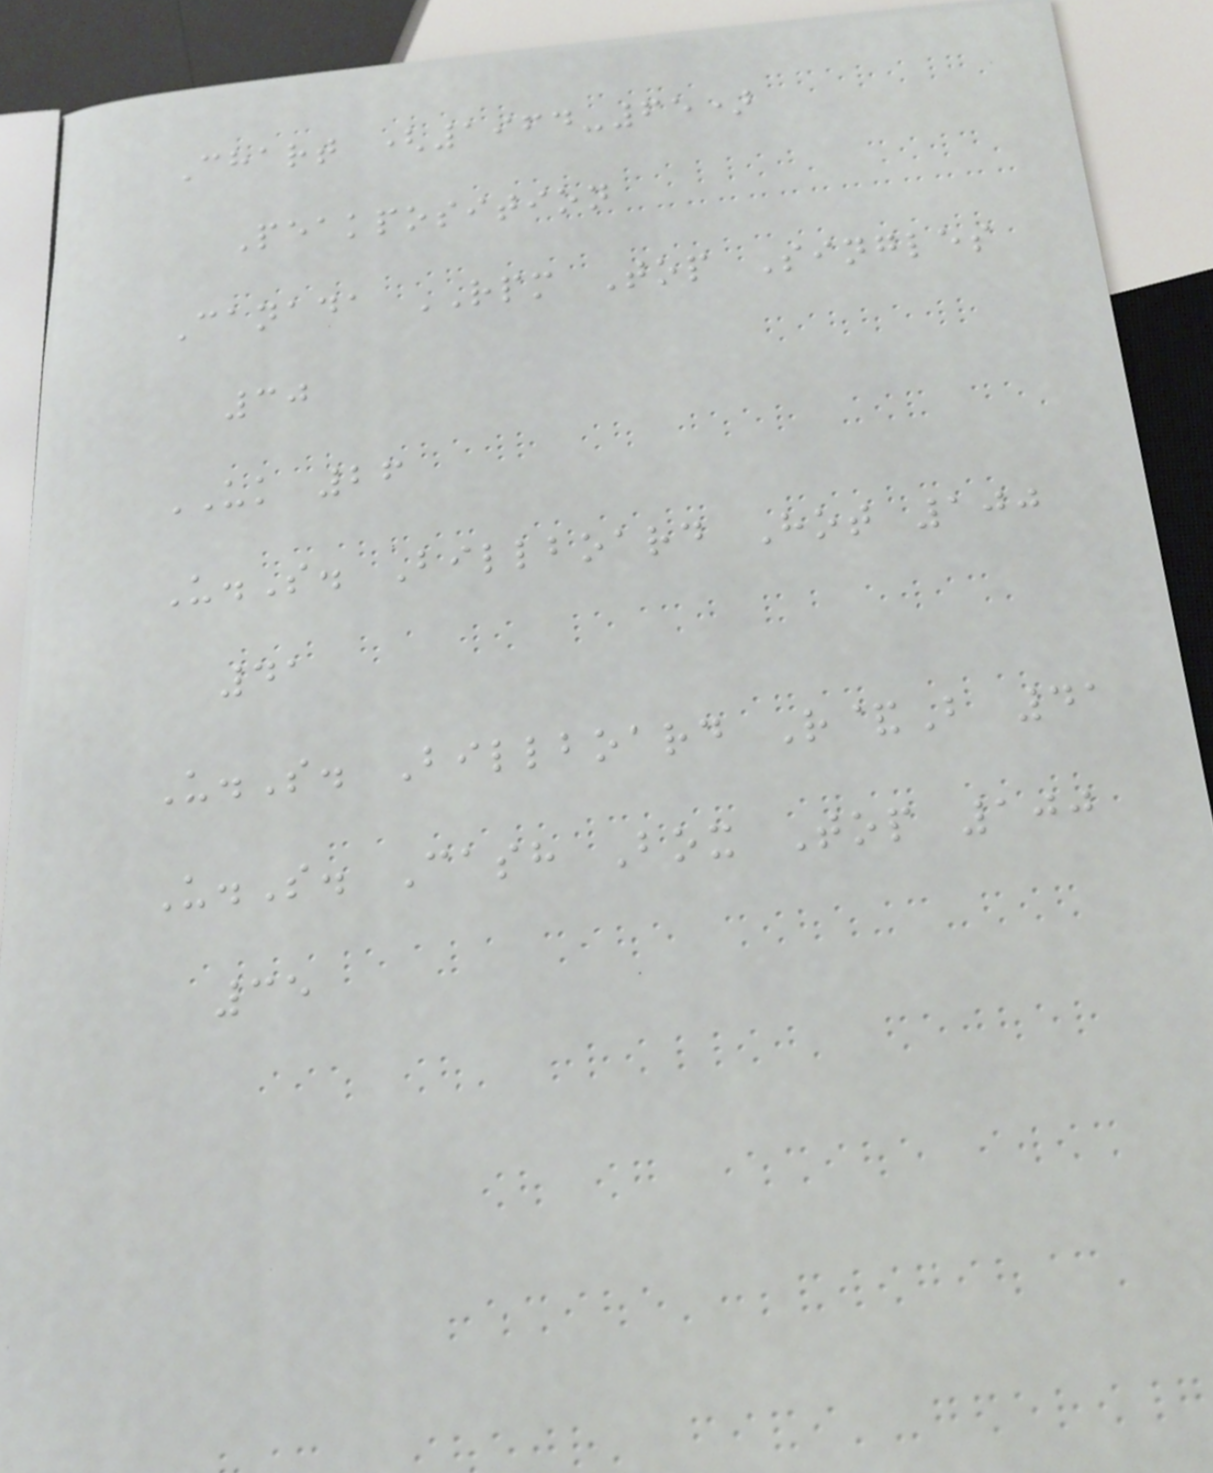Chart (1964-65)
Peakposition
Canada RPM Top Singles
30
UK 26
U.S. Billboard Hot 100
41
U.S. Billboard R&B 41
U.S. Cash Box Top 100
35
